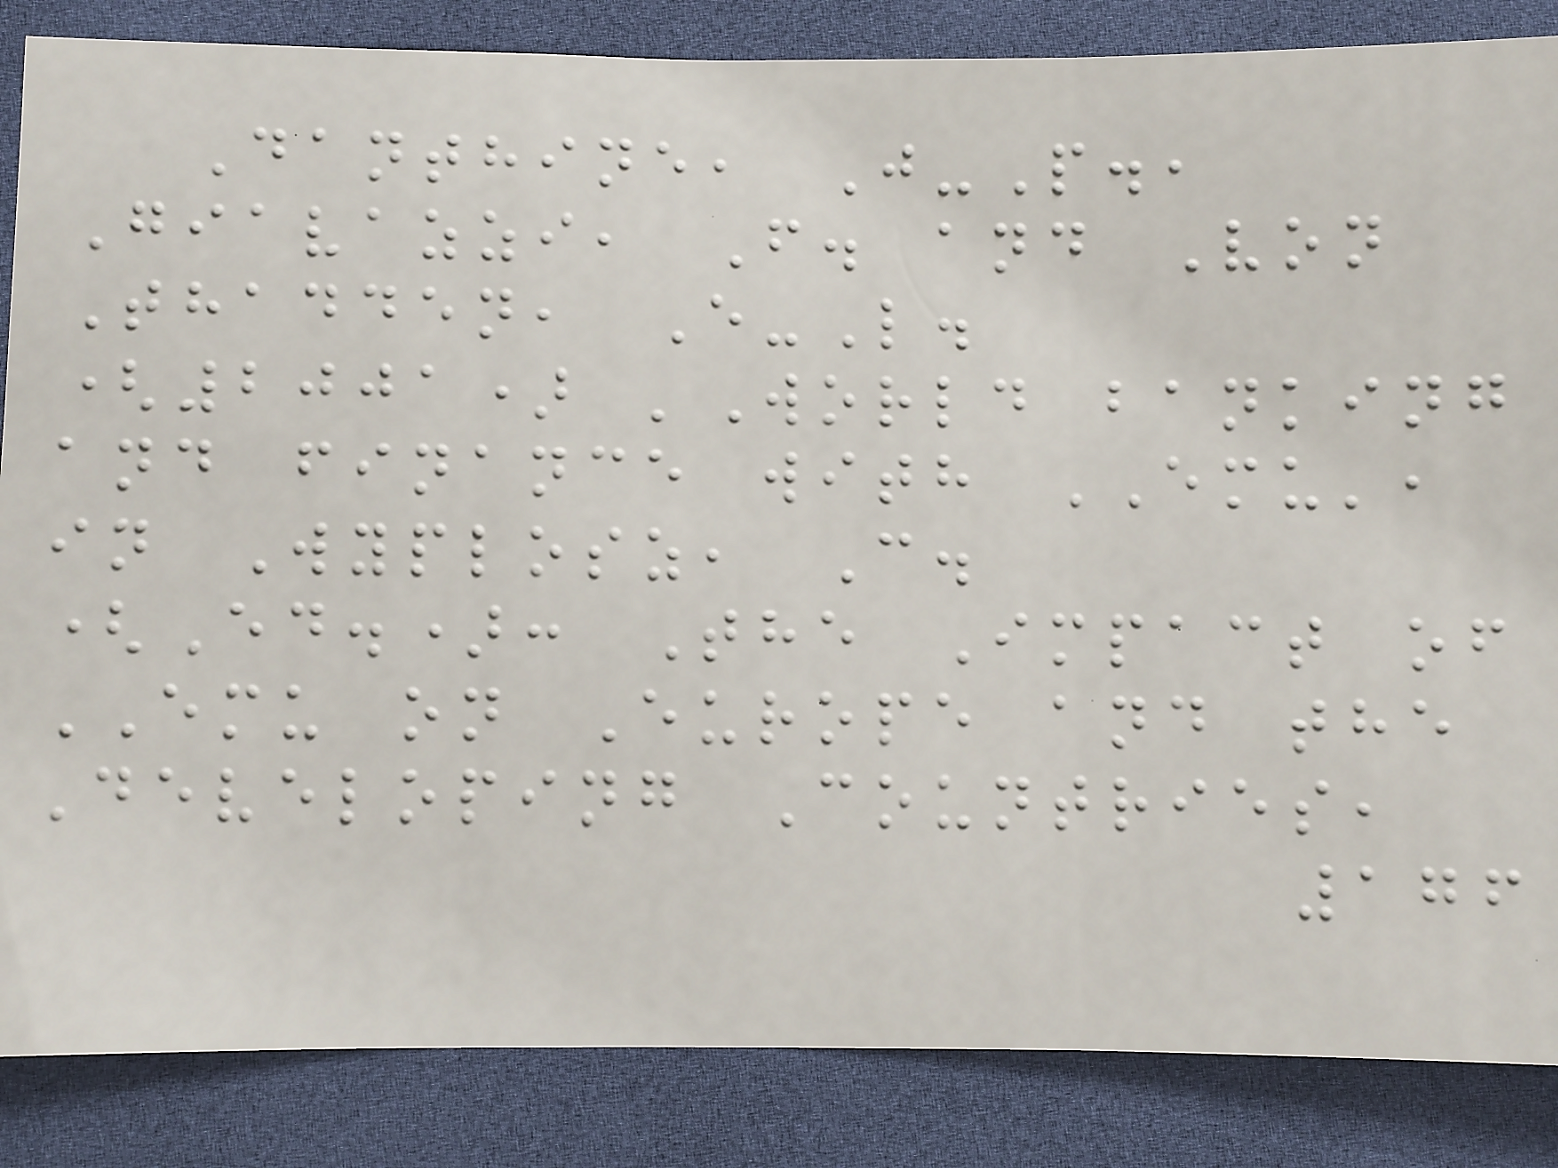Danthine, J-P.,
Giavazzi, F. and Von
Thadden, E-L.
(2001) 'World banking
and finance with EMU',
in Wyplosz, C.
(Ed.): The Impact of
EMU on Europe and the
Developing Countries,
176
